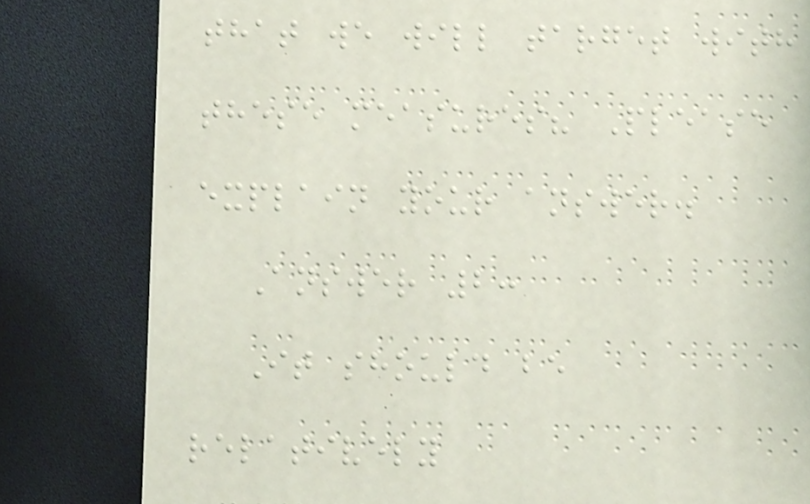that we will target with
these measures? Please
explain your answer.
Answer 2:
It should be
relatively
